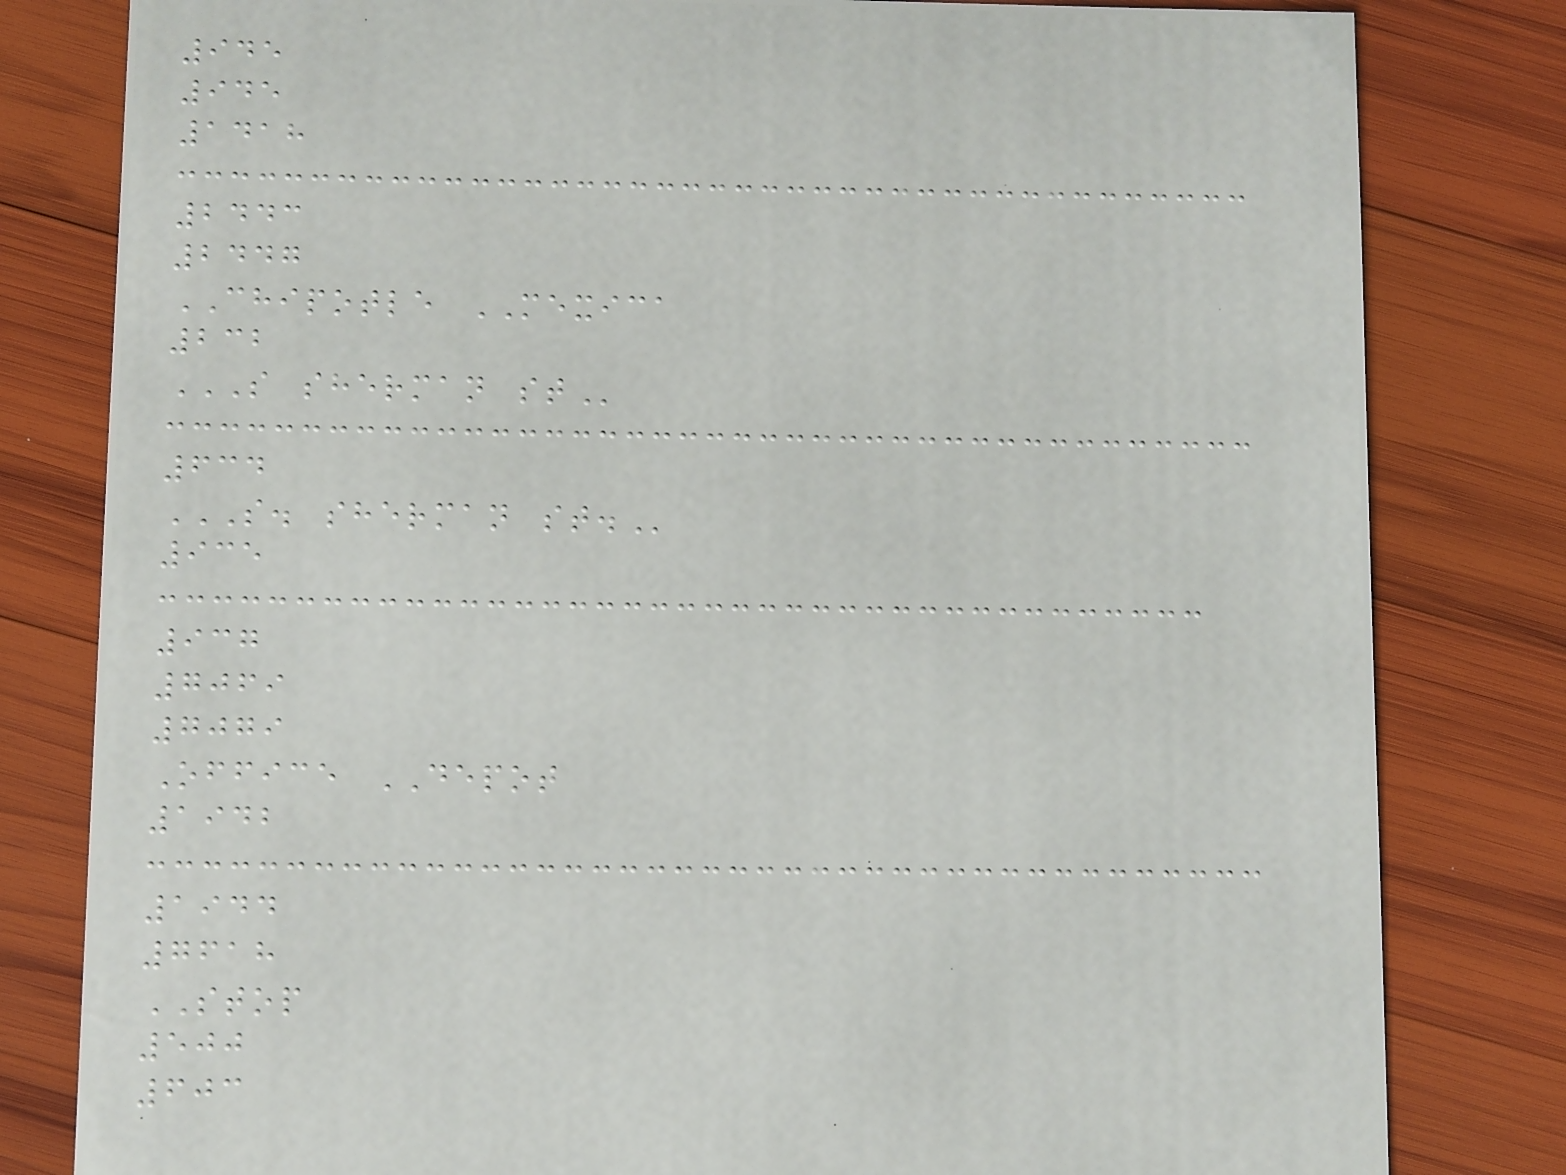945
945
1418
2443
2447
CHIPOTLE MEXICA
232
S SHERMAN ST
634
S. SHERMAN ST.
935
937
7069
7079
Office DEPOT
1942
1944
7618
STOP
500
603
